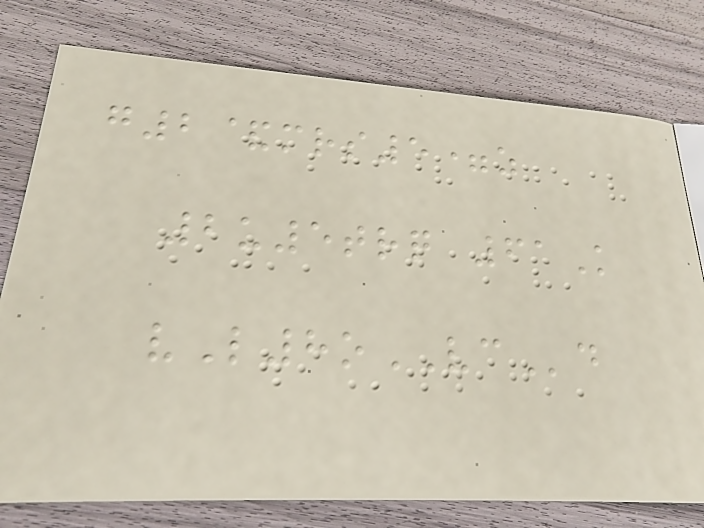g2&mrs5=z
2u5trq 61K
vL8oVCd
